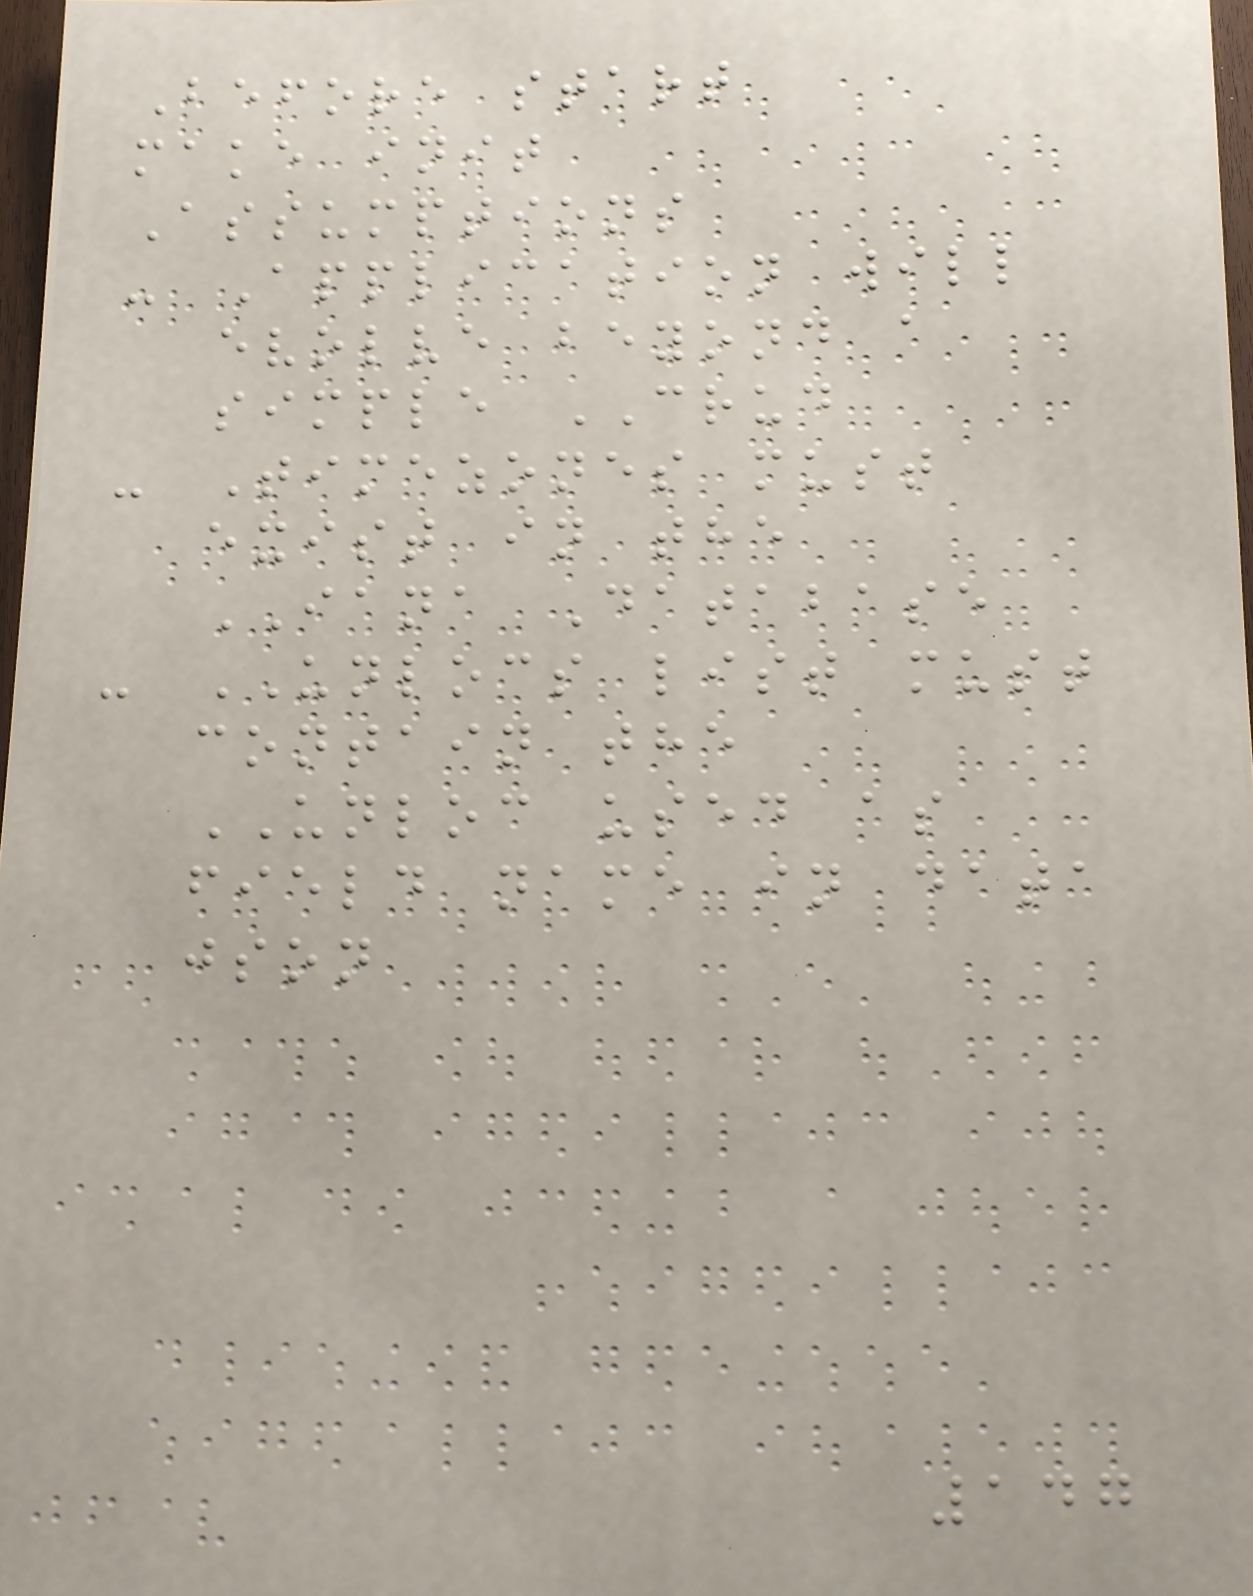Before start
make init
Assumptions
- Application will
evolve beyond a
simple CRUD
- Timezones must
exist in the
IANA Database
- UNLOCS list must
contain the
UNLOC used as
field name in data
json
147
